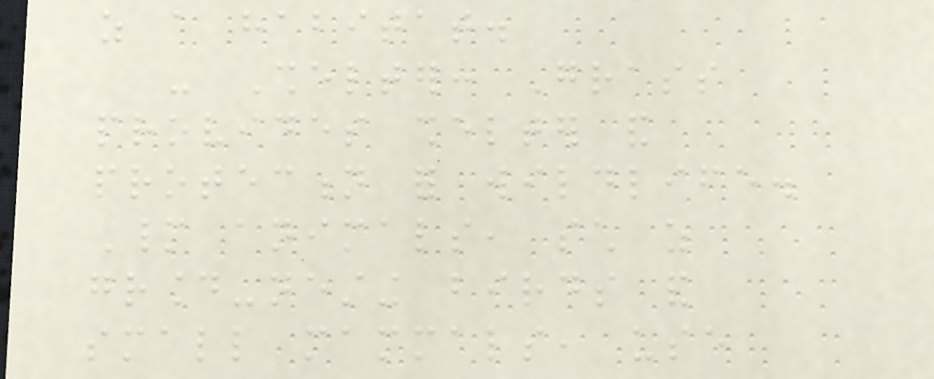as a habitat.
- Shelter: Grass
provides shelter and
protection for wildlife.
Many animals, such as
ground-nesting birds and
small mammals, use
